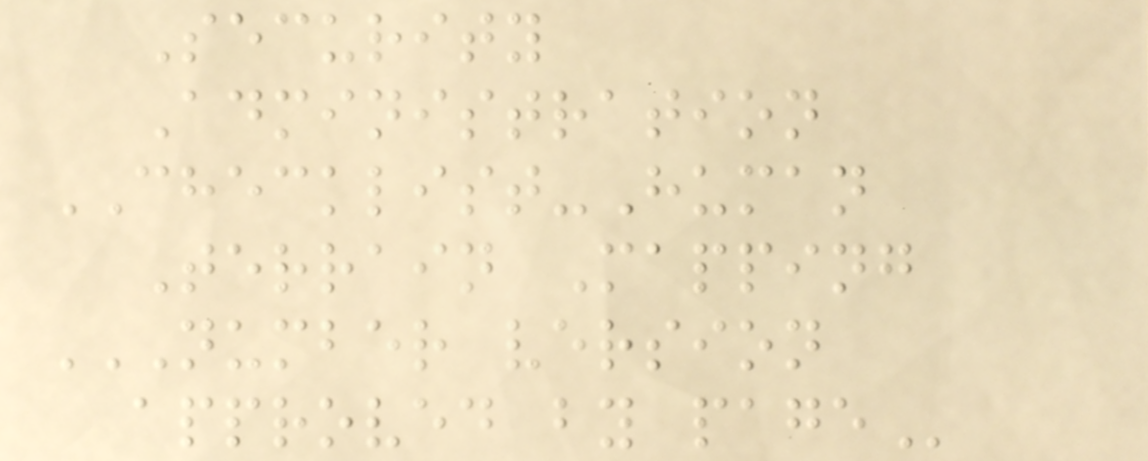Security
Administration
CHECKLIST-Human
Terrain Mapping
NUMBER VERSION
APPROVED BY PAGE
